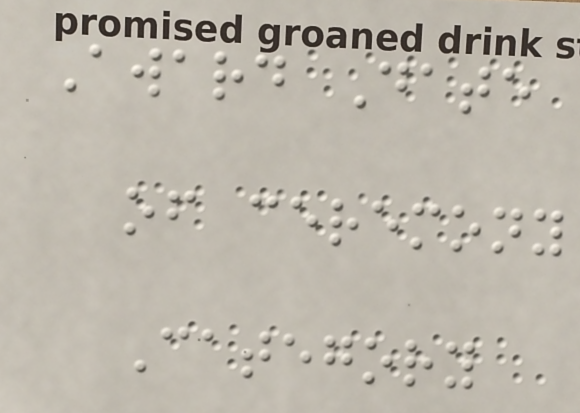Award Date
of ceremony
Category
